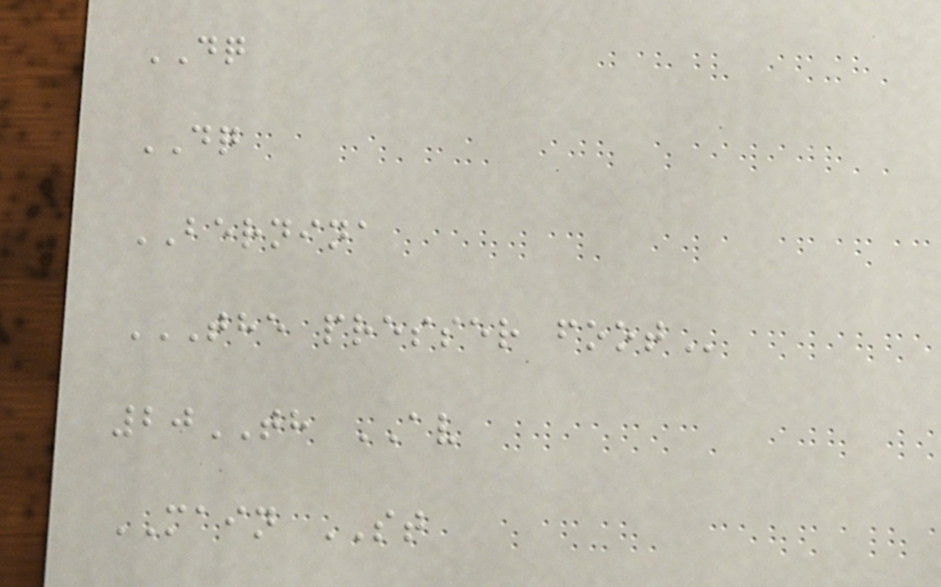DQ
DQ
BERNINA
THE PRESSER FOOT
20TH AV
MAIN ST
